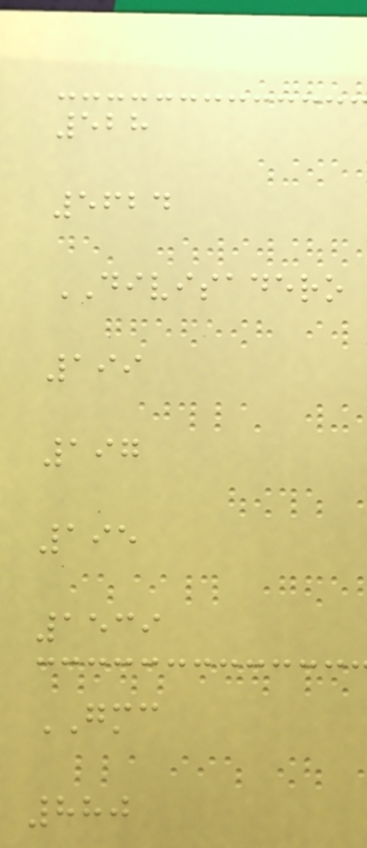528
5624
DIVISADERO
199
197
195
1539
GMC
880
